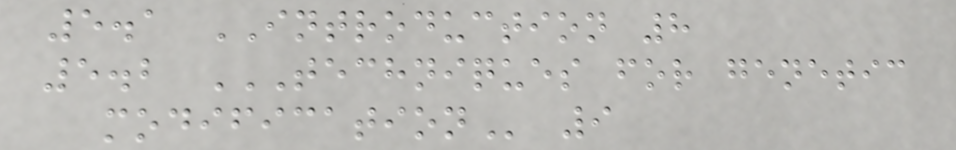5.1 INTRODUCTION 8
5.2 TECHNIQUES FOR GENETIC
MODIFICATION 9
